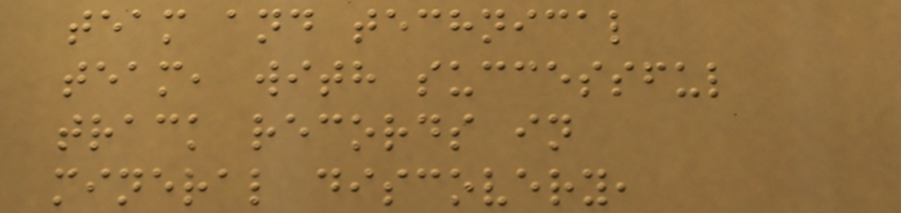team and technical
team, with successful
track records in
mineral discovery,
